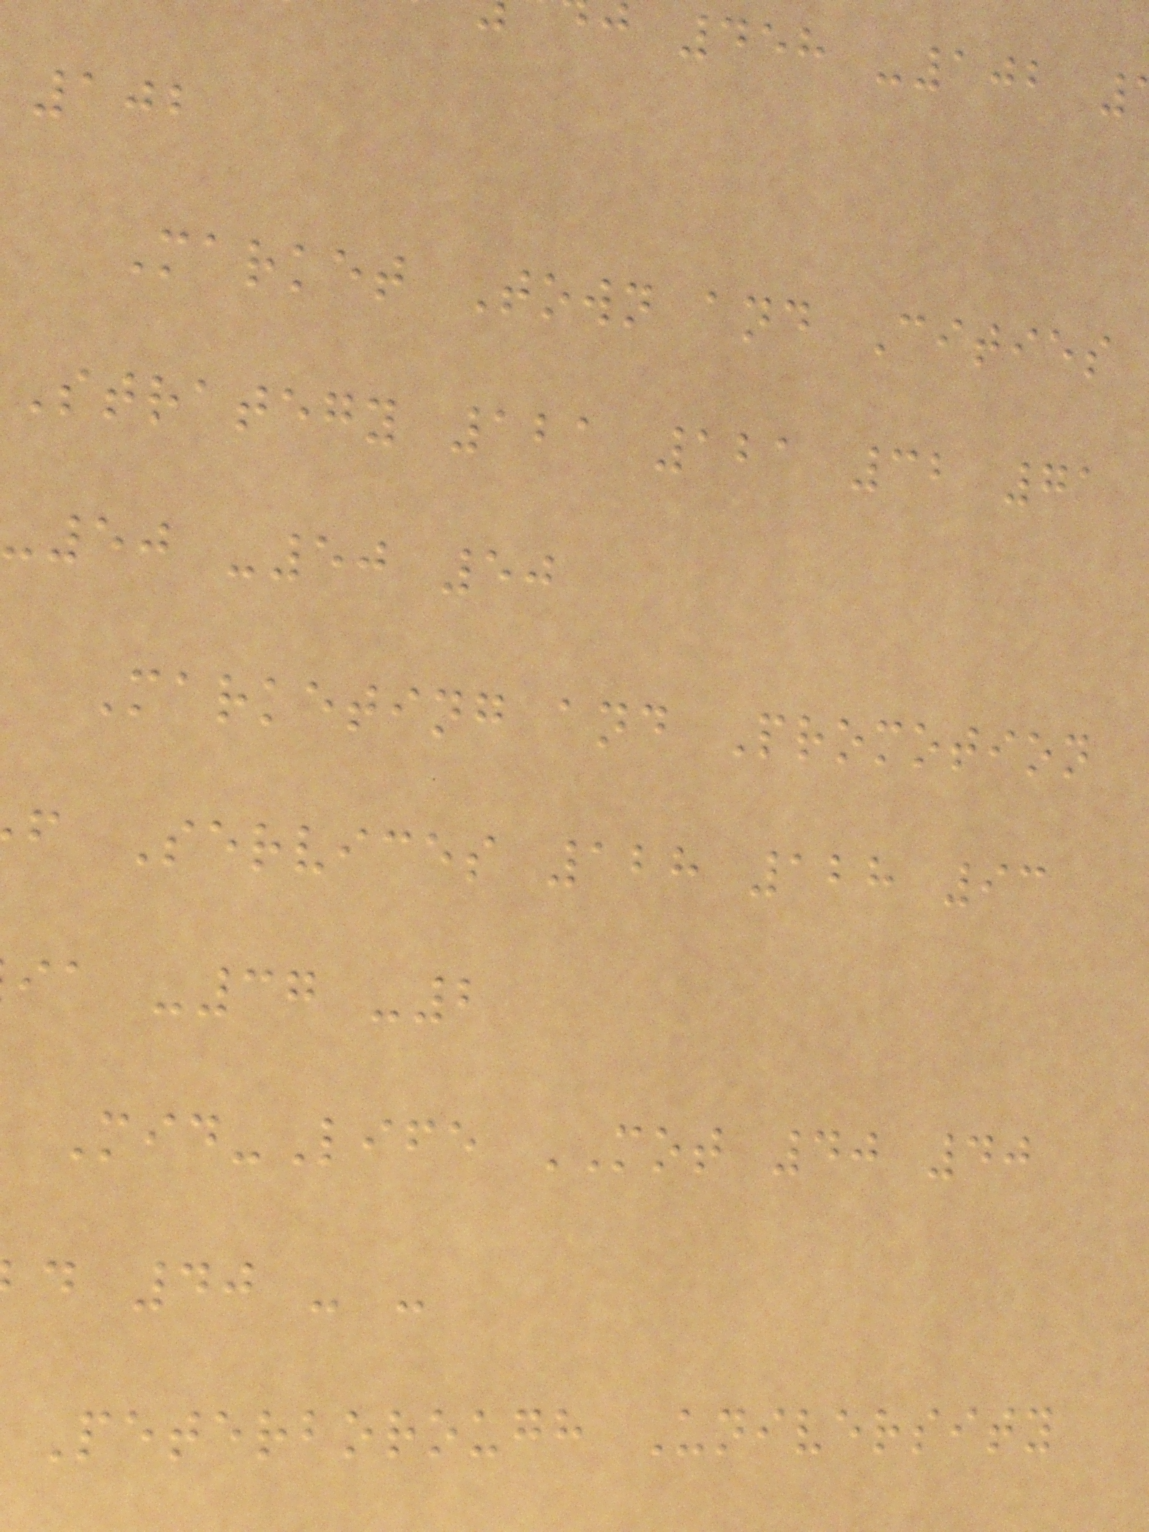458 -102
102
Market Town and Cities
Strategy 121 121 32 71
-50 -50 50
Marketing and Promotion
f Services 128 128 93
ia -37 -2
Mid-Life MOT 40 40
d 40 - -
Peterborough University
